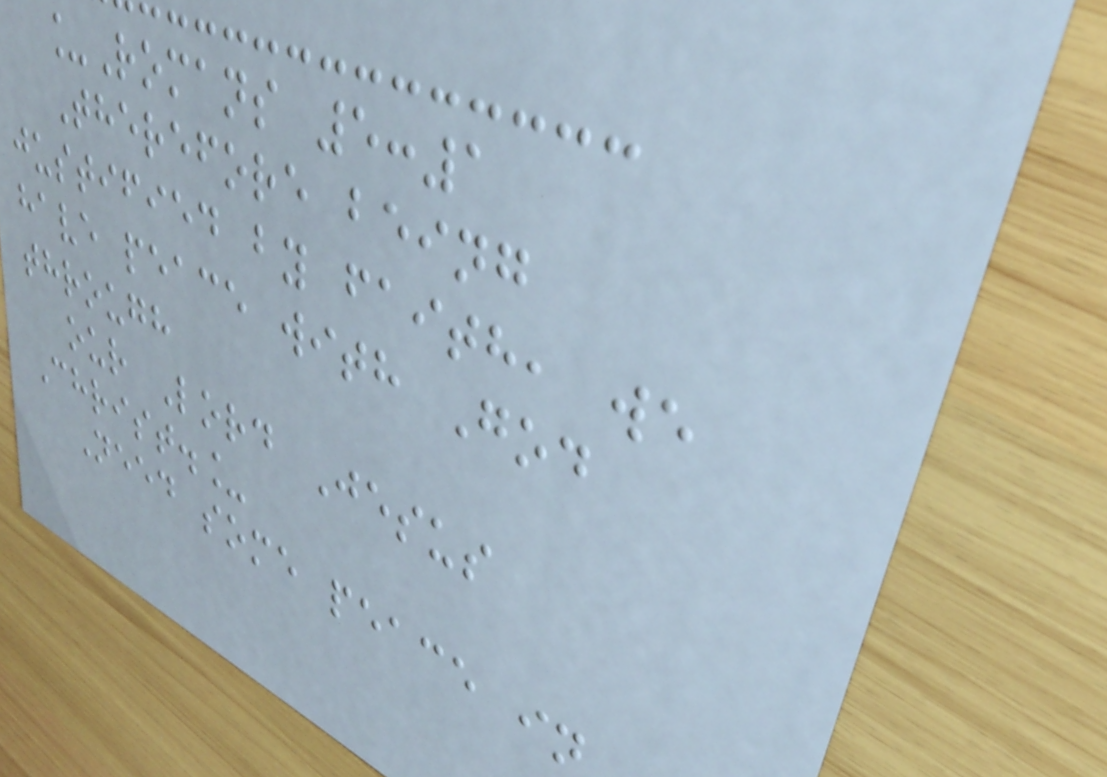_Romans 5:1
Therefore being
justified by faith, we
have peace with God
through
our Lord Jesus
Christ._
Need some peace in
